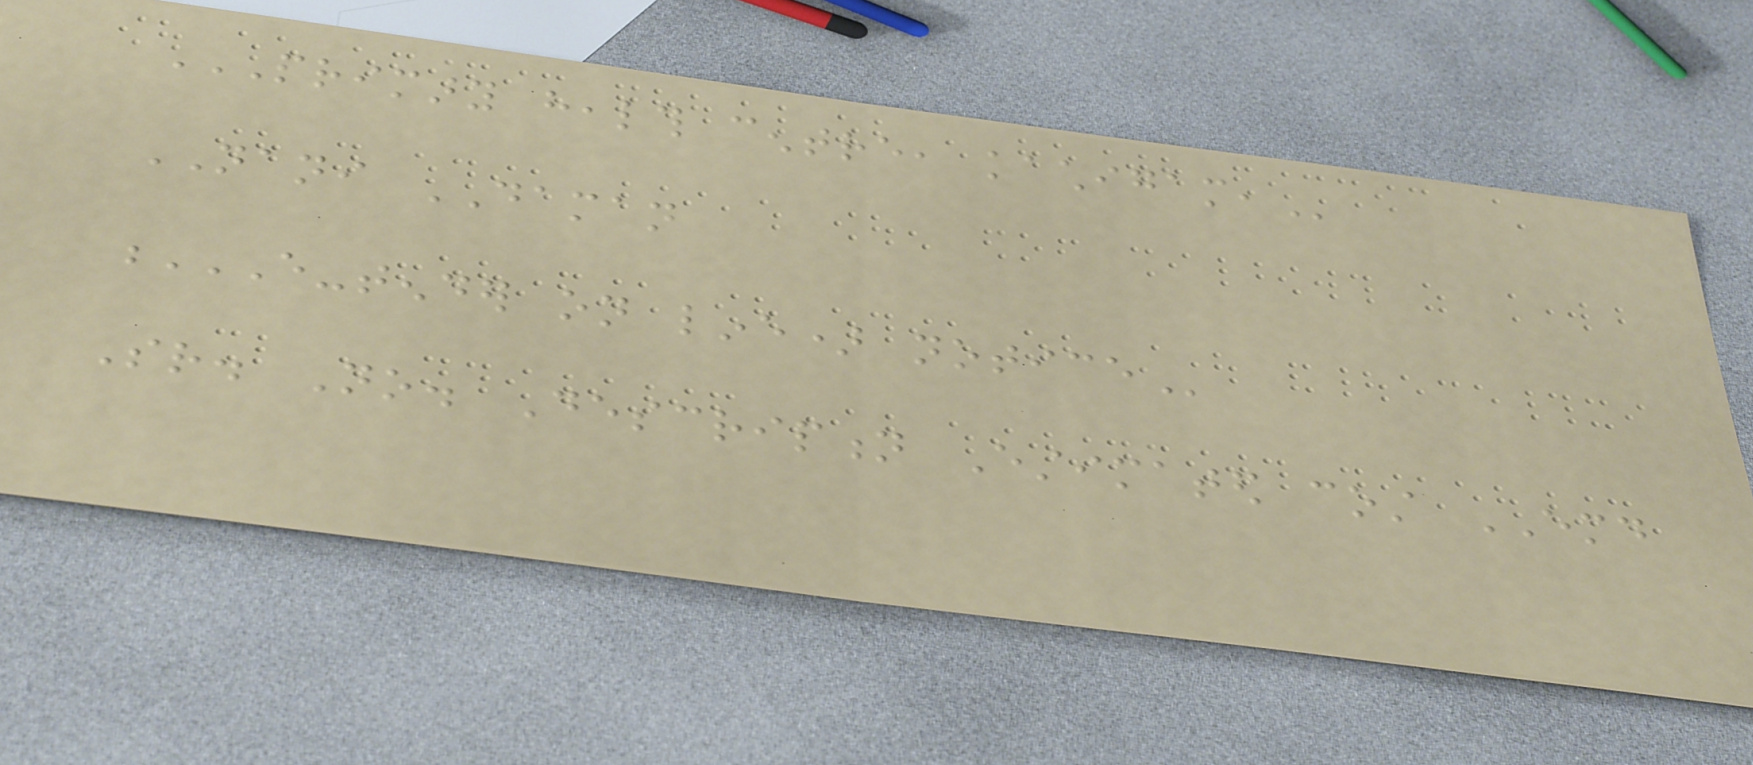PRIMARY HEALTH CENTRE, KACHIGAM,
NANI DAMAN
E-TENDER ON LINE) NOTICE
Sr. No. Description Estimated cost EMD
